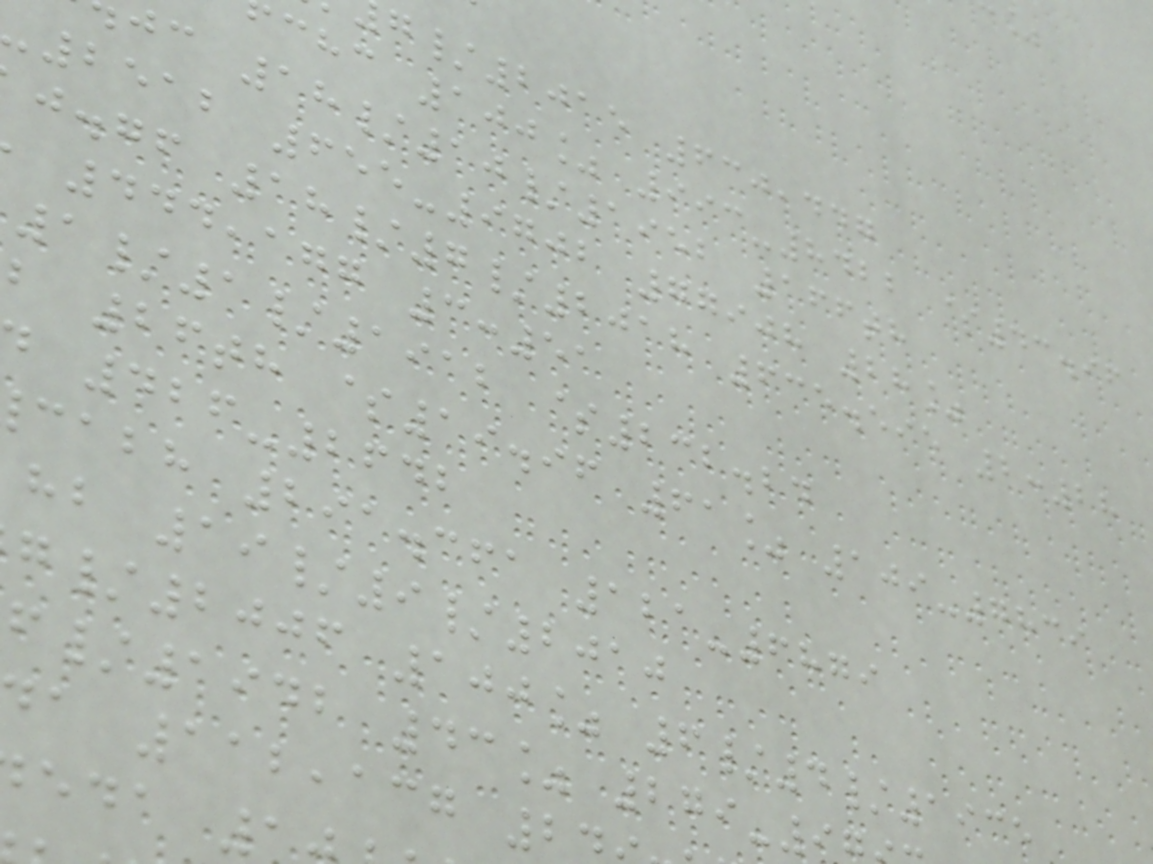/2015 630,447
chc 100% 993-8422 $43.96
jc 18/10/1952 166th
2512 655-9702 77908 28%
j.gf 18/7/2018 635.595 2:28
444,177 3:51
1/1/1912 $232.24
b 26th $19.96 61% 109-7839
426-2642
cabh 291.361 121-6879
hb 19/9/2010
/2006 100% 6/4/1935
/1942 43% 279-9
a 112,137 2
